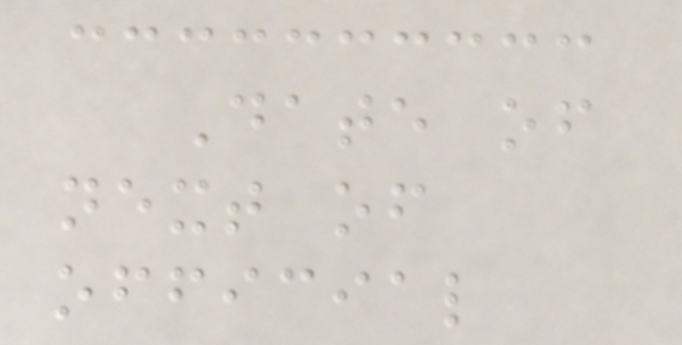Date of
next of
official
